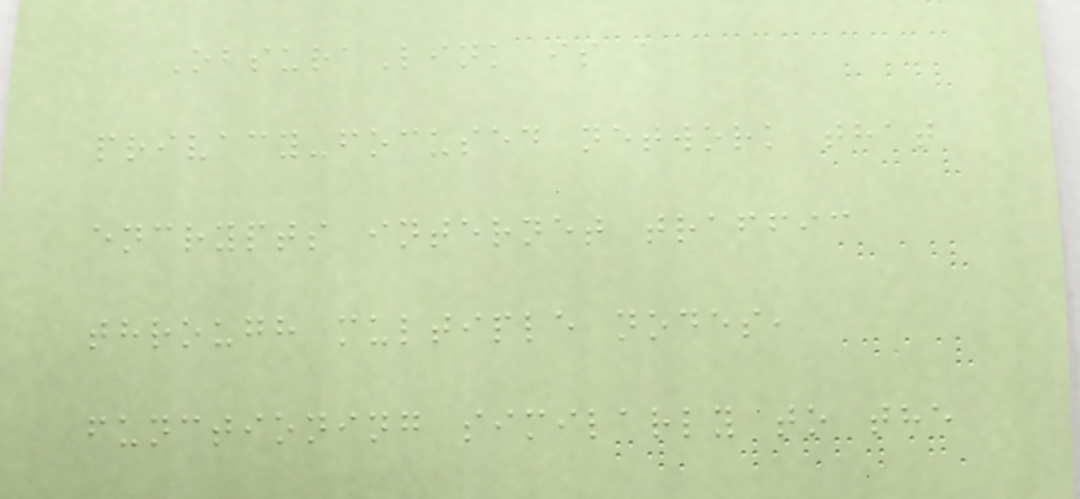ObsuraLink is a
privacy-focused network that
encrypts internet traffic
through multiple nodes,
functioning similarly to the
